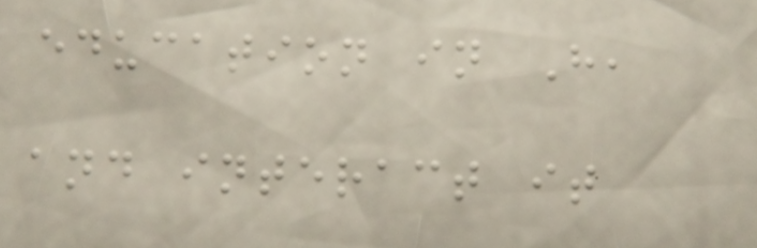education in H,
and interact it
